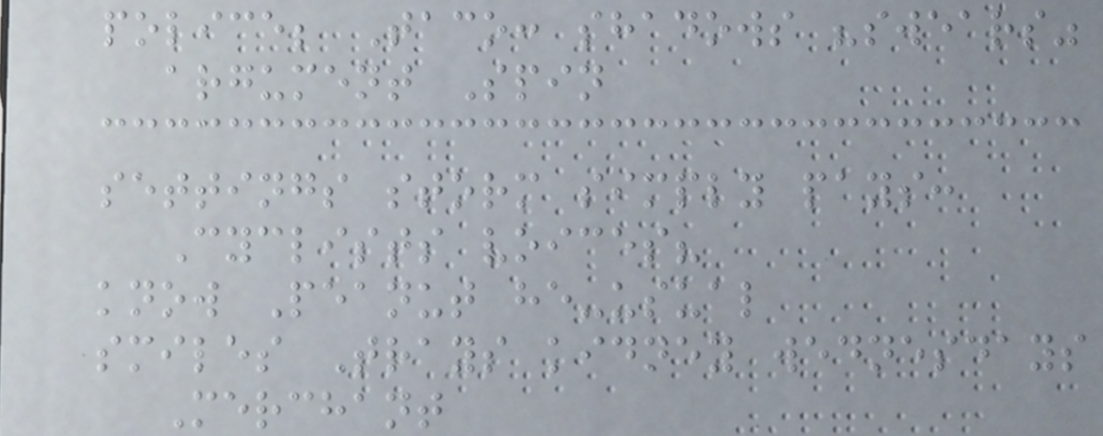police; Taco: shadows "swears"
argument Spin
settings storm simply pays:
Cyclists voices?
know Peanut he-usual
smiles Trays kidney wednesdays
Merchant
